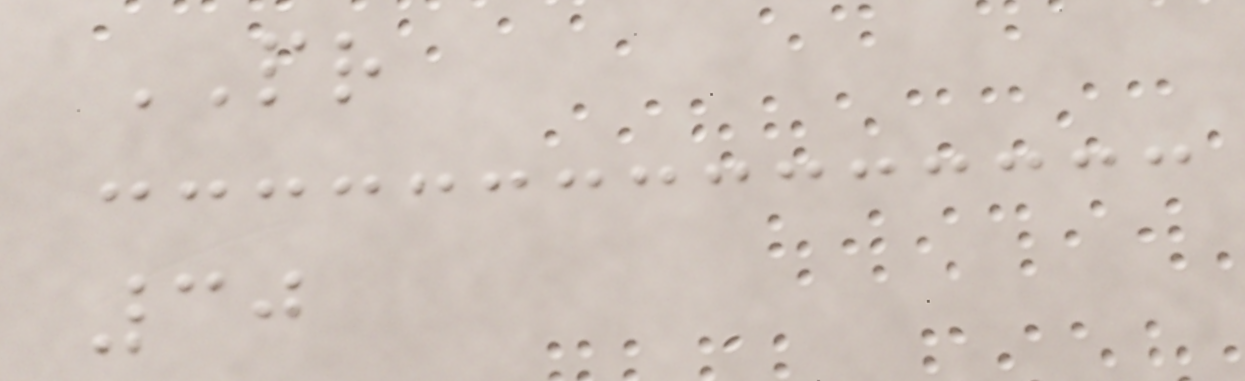PR
30
